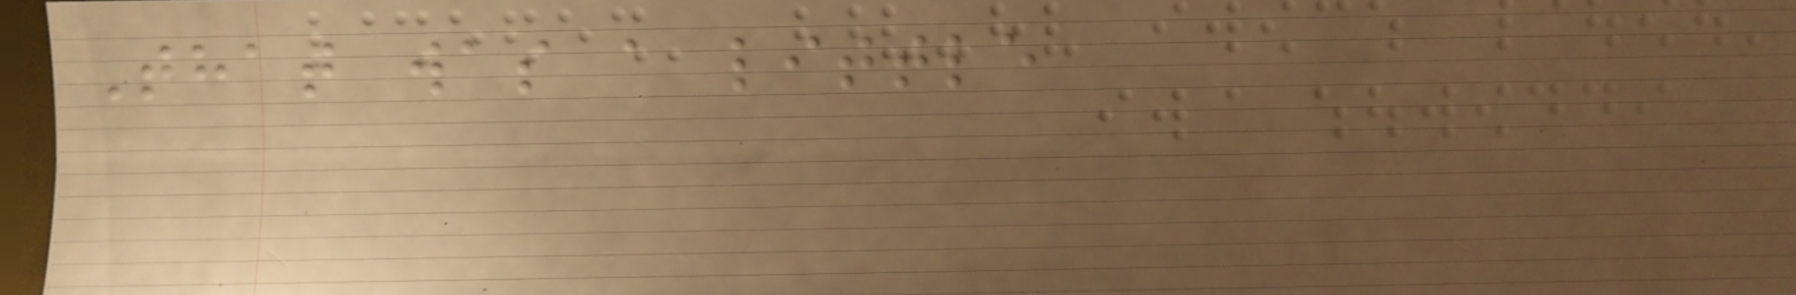That was a little
